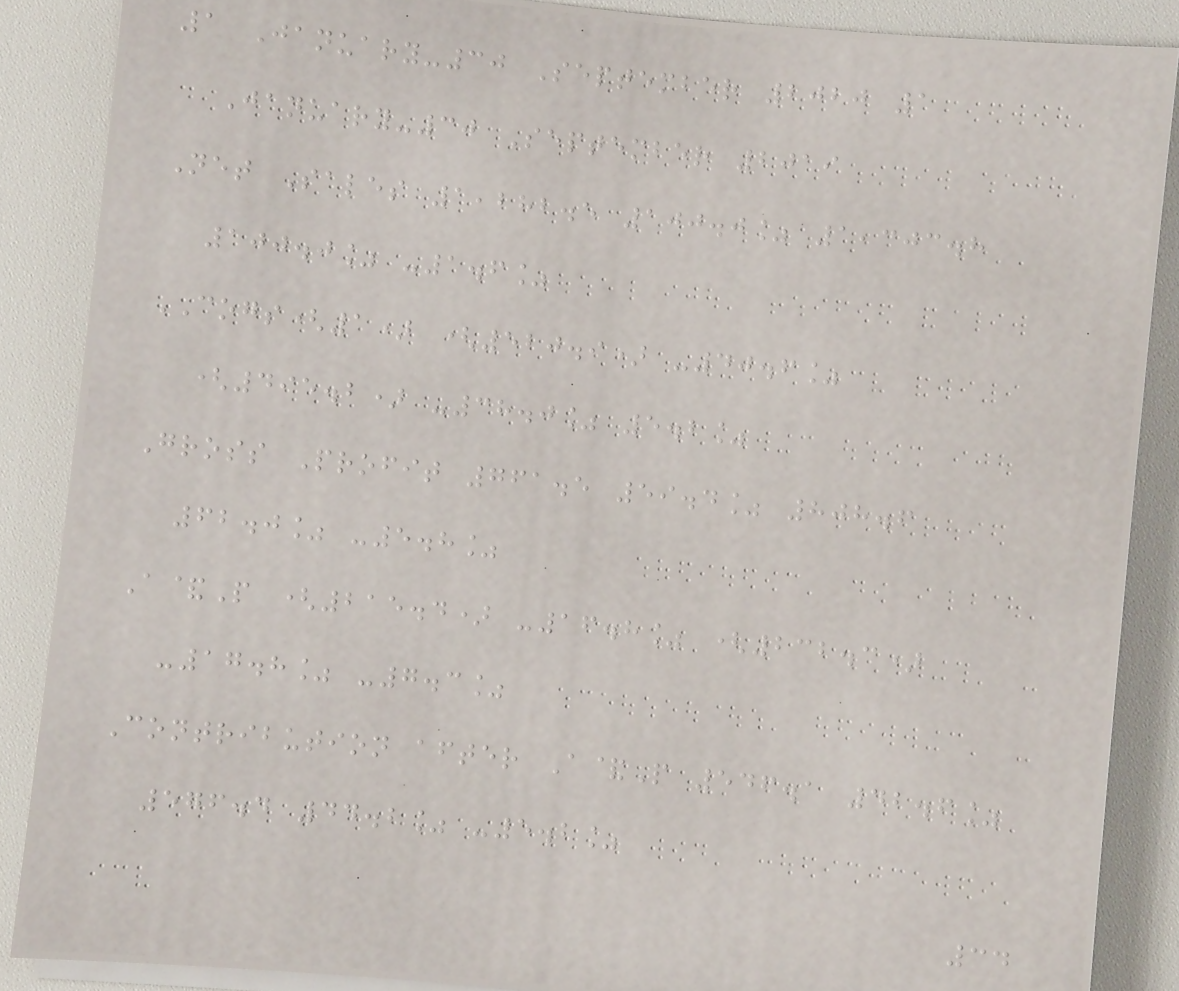1 January-30 September 2020 1
January-30 September 2019
Net Sales 1,282.5 100.0% 1,303.8
100.0% -1.6%
COGS(1) (520.9) -40.6%
(495.2) -38.0% 5.2%
Gross Profit 761.5 59.4% 808.6
62.0% -5.8%
A&P (215.4) -16.8% (232.3)
-17.8% -7.3%
Contribution after A&P 546.1 42.6%
576.4 44.2% -5.2%
34
